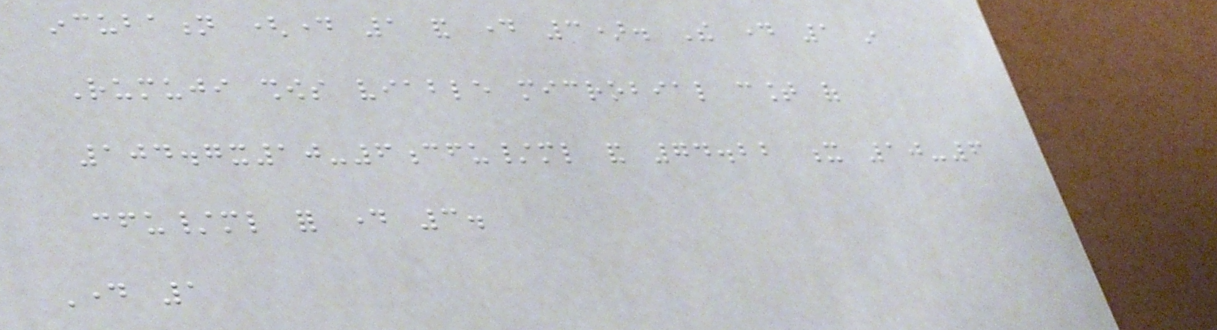incubation (day 1 and day 3). The day 1 in
Rumuji shows viable microbial count of
104.7x10-6cfu/ml and 74.22 x 10-6
cfu/ml for day 3.
Day 1
